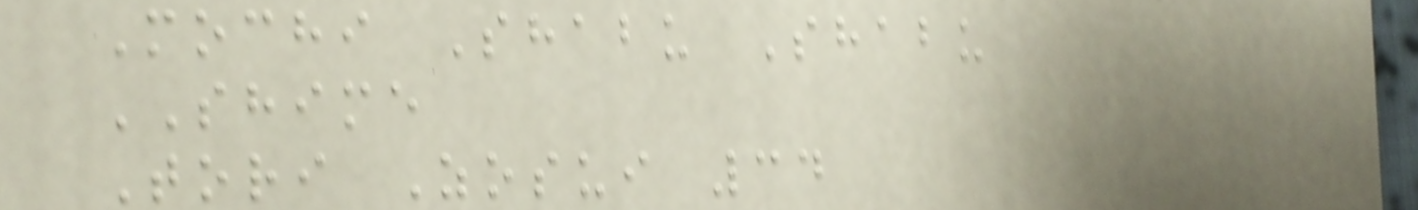Mochi Shabu Shabu
SHIME
Tori Zosui 34
